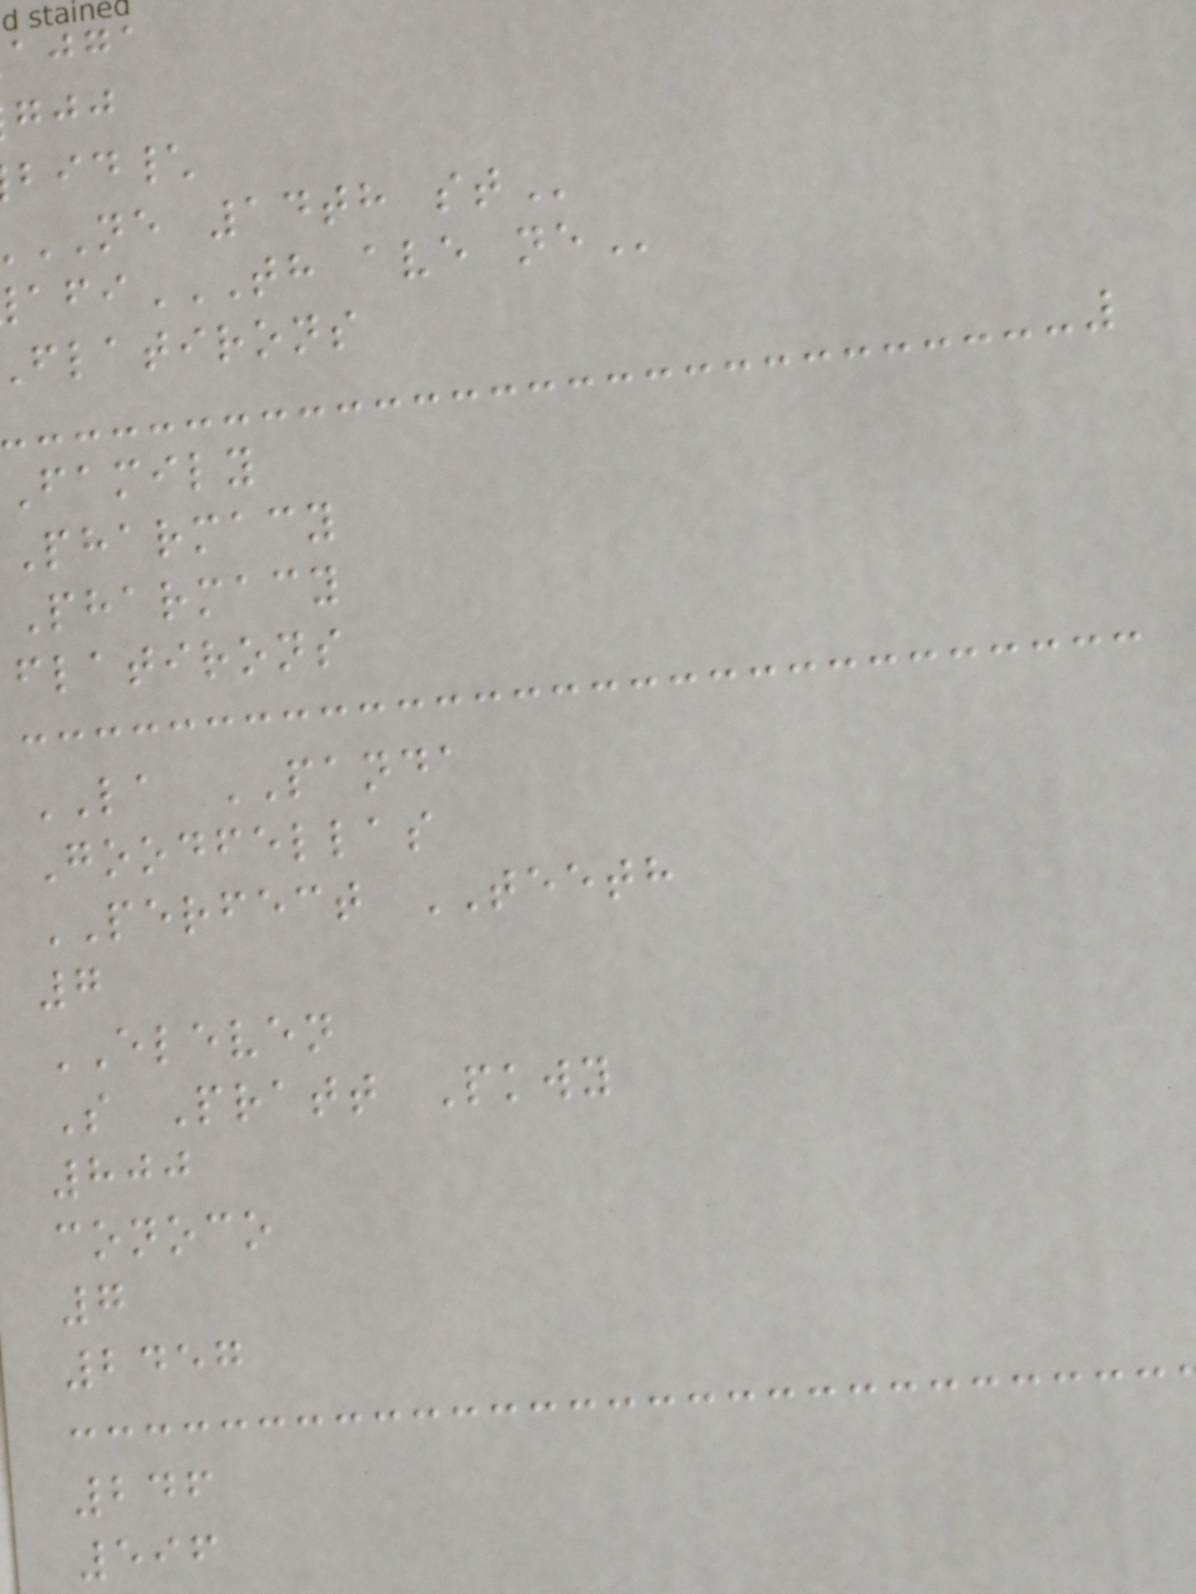ajga
bid\
NE 14th
flatirons
Family
Pharmacy
Pharmacy
flatirons
LA PANDA
Goodfellas
PERFECT TEETH
7
ELEVEN
S Pratt Pkwy
800
conoco
7
2457
246
596
